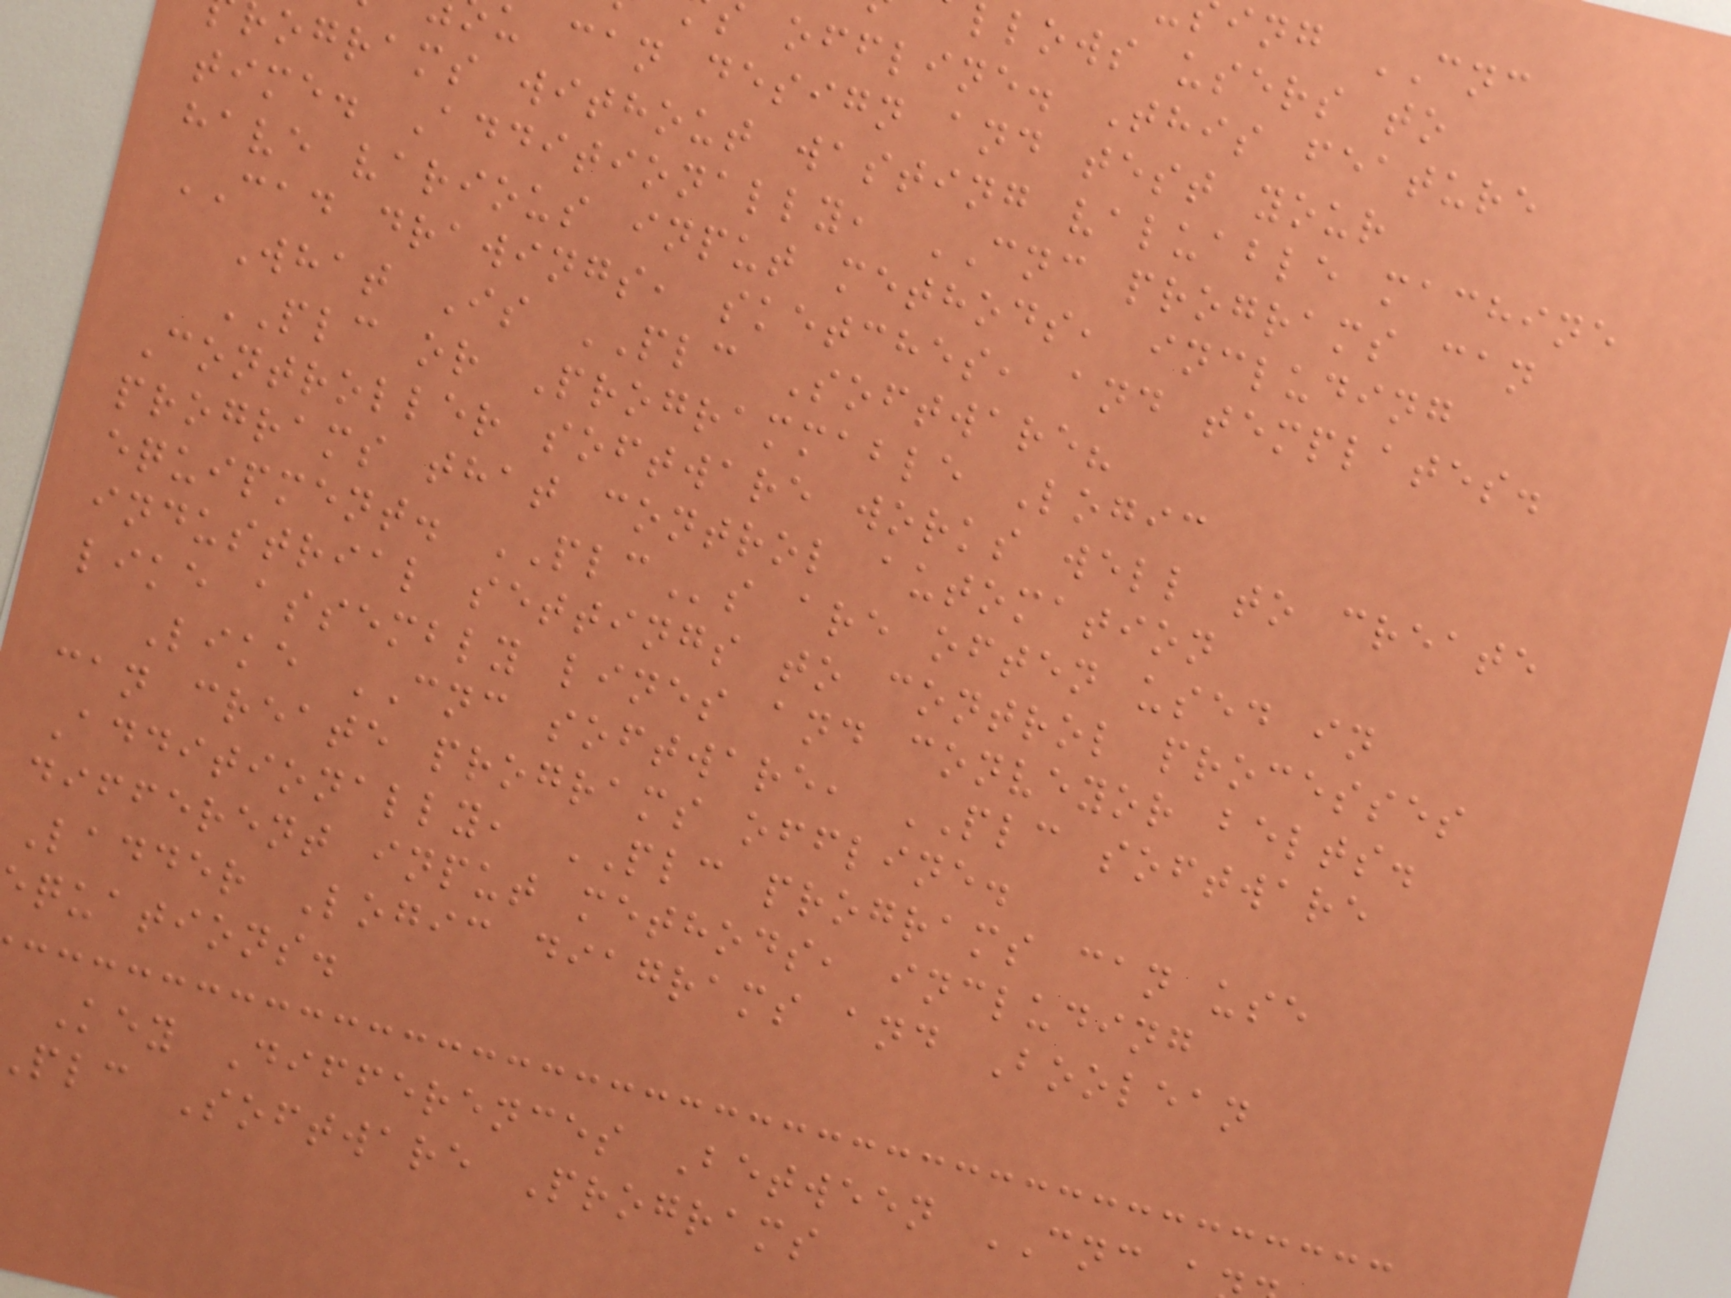ing CNC
llows users to
offline. This feature
u can design and test your
ograms without wasting valuable machine
time. Additionally, CNC programs can
have various input methods, including
CAD drawings, sketches, and templates.
What Is PLC Software?
PLC or Programmable Logic
Controller software works well to create
programs that control automation
equipment. PLCs are often used in
industrial settings to control processes
like assembly lines and conveyor belts.
Like CNC software, PLC software
can create programs offline.
Additionally, PLC programs can use
different input methods, including
Ladder Logic diagrams and Boolean
quations.
Key Differences Between CNC
plc Software Programs
